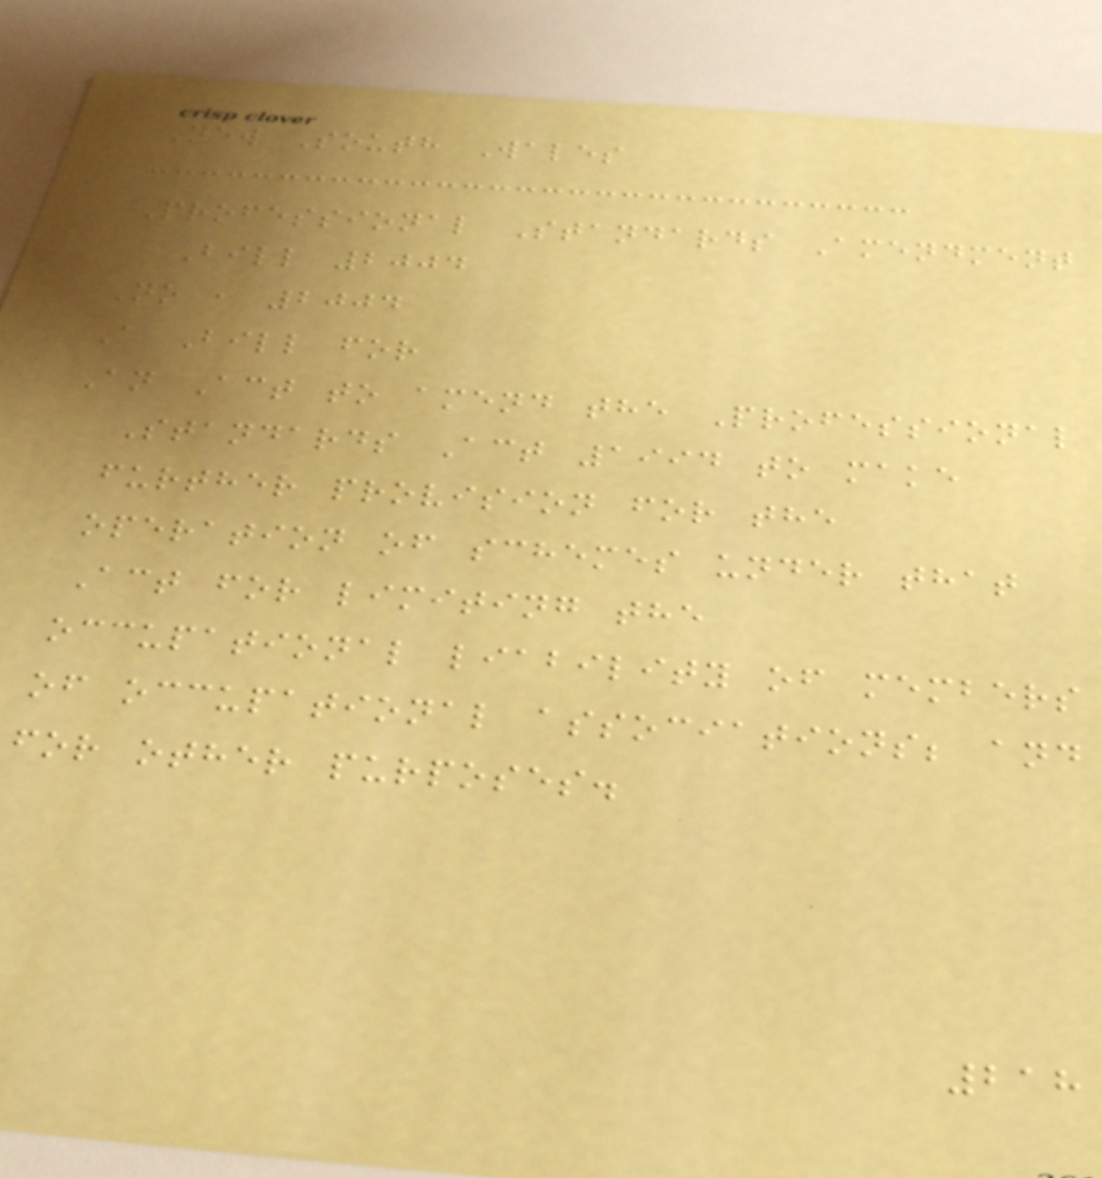New South Wales
Professional Standards Amendment
Bill 2004
No , 2004
A Bill for
An Act to amend the Professional
Standards Act 1994 to make
further provision for the
operation of schemes under that
Act for limiting the
occupational liability of members
of occupational associations; and
for other purposes.
218
